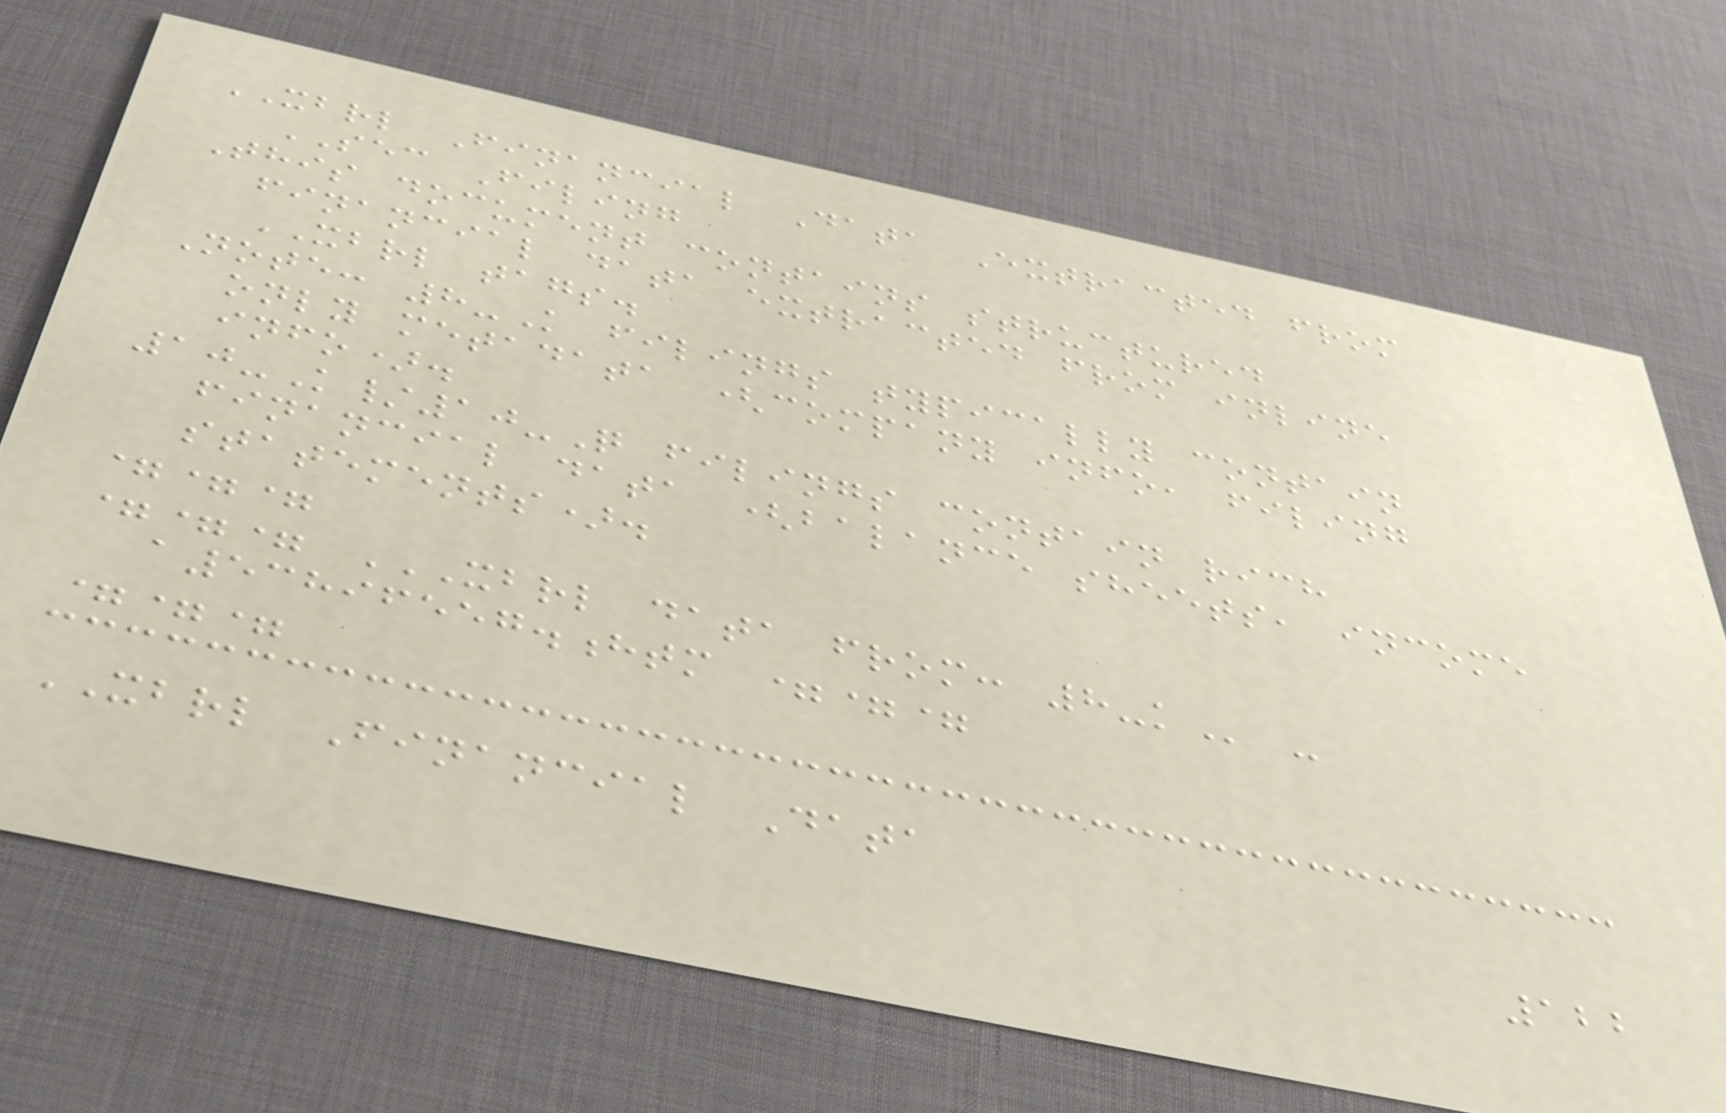XBRL Financial Data Extracted from
SEC Filing
This document contains structured
financial data extracted from inline
XBRL tags.
Note: 8-K filings typically contain
only metadata (company info, filing
info).
10-K/10-Q filings contain rich
financial data (balance sheets, income
statements).
===
=== XBRL DATA FROM: 8-K -
a53896557.htm ===
===
XBRL Financial Data
122
